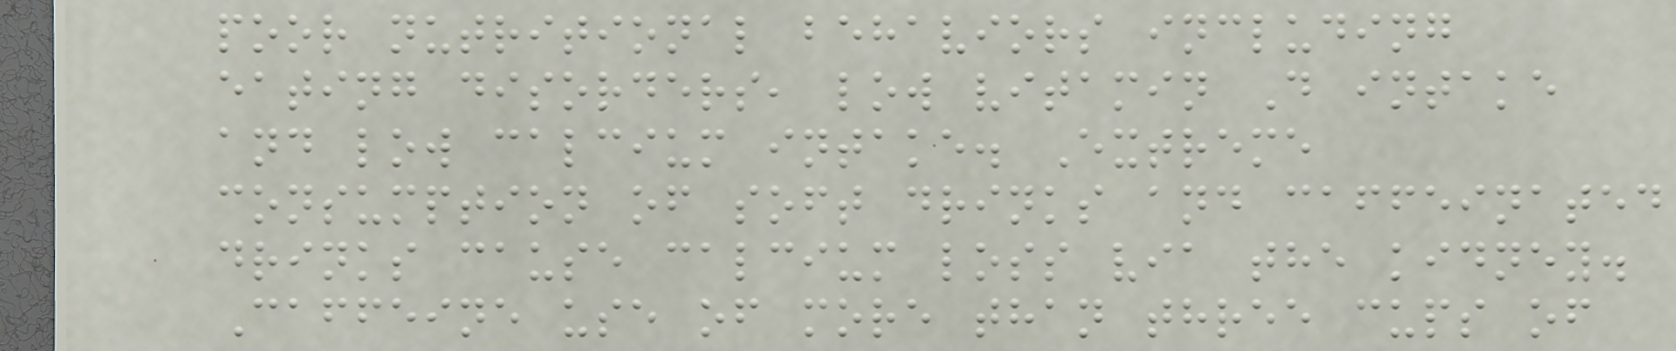poor nutritional behaviors including
eating disorders, low vitamin D intake
and low calcium intake. Extreme
consumption of soft drinks and caffeinated
drinks cause calcium loss via the kidney.
Caffeine use of more than three cups of
